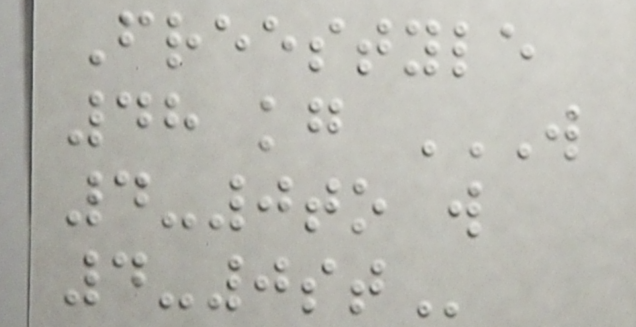Freestyle
48 kg W
4-0TO W
4-0ST
